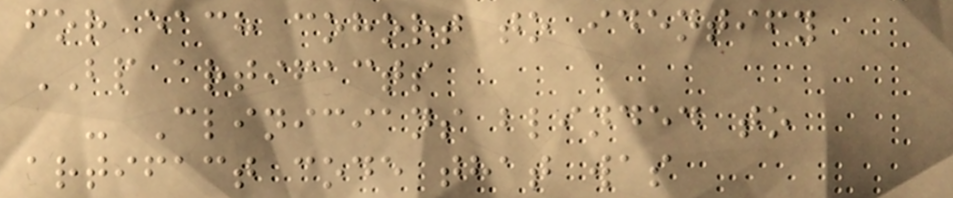for each cohort to identify
BP artifacts
- Clinicians blinded to
artifact code that was
